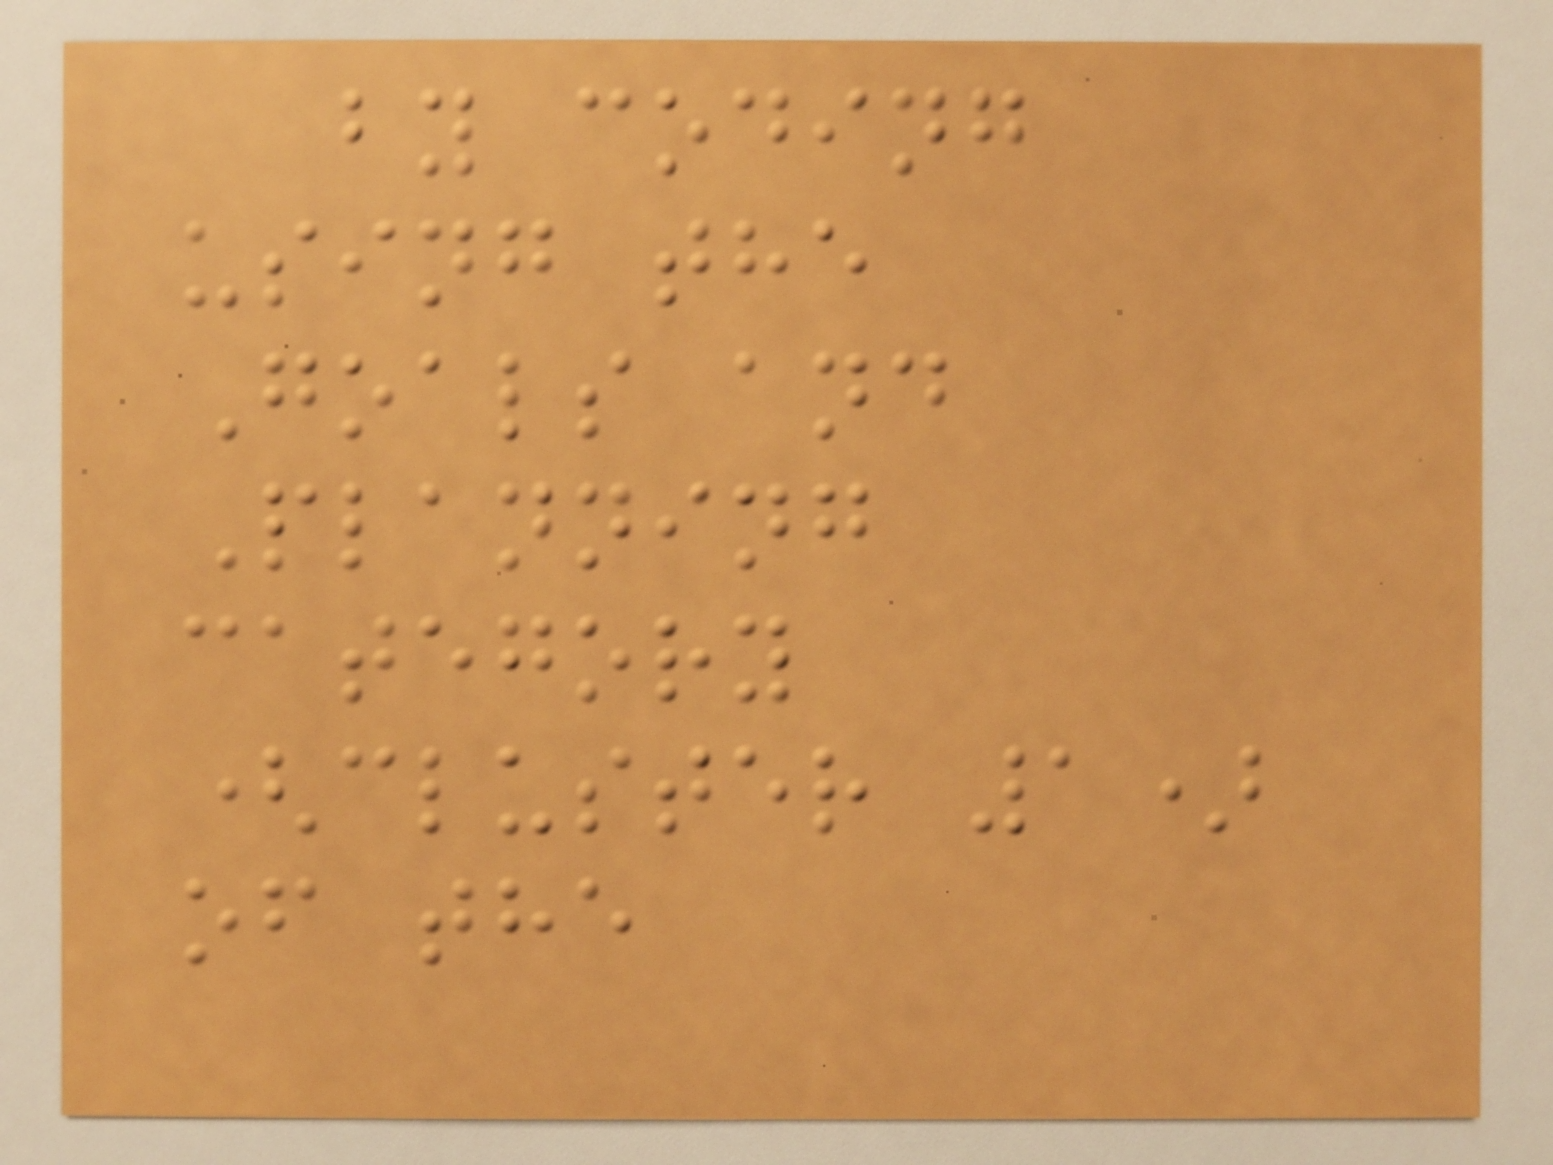by coding
using the
Goals and
Planning
category
(cluster 1)
of the
